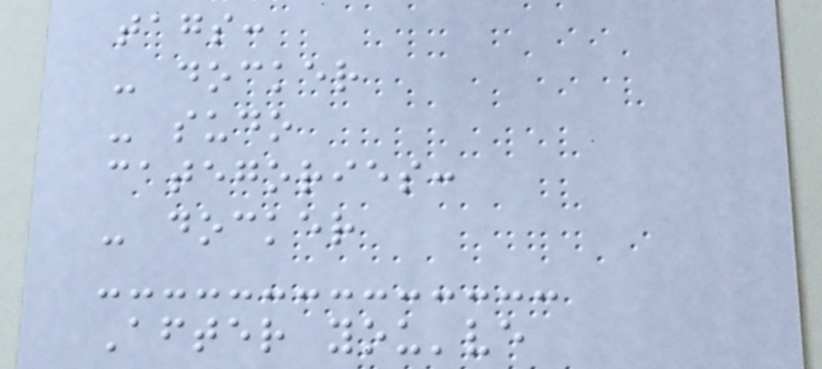tags:
- docker
- sudo
categories:
- docker
After you've
